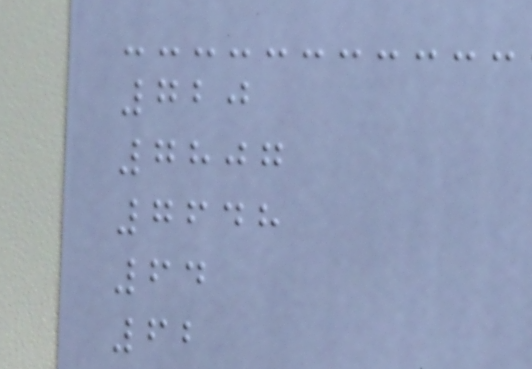720
7807
7648
64
62
